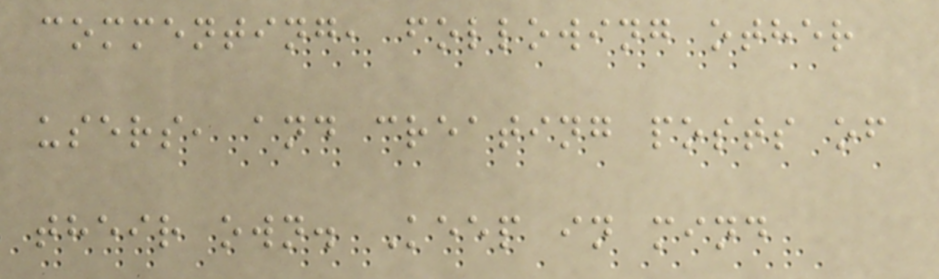commenting, following other
users, and creating posts of
their own. Keep in mind
